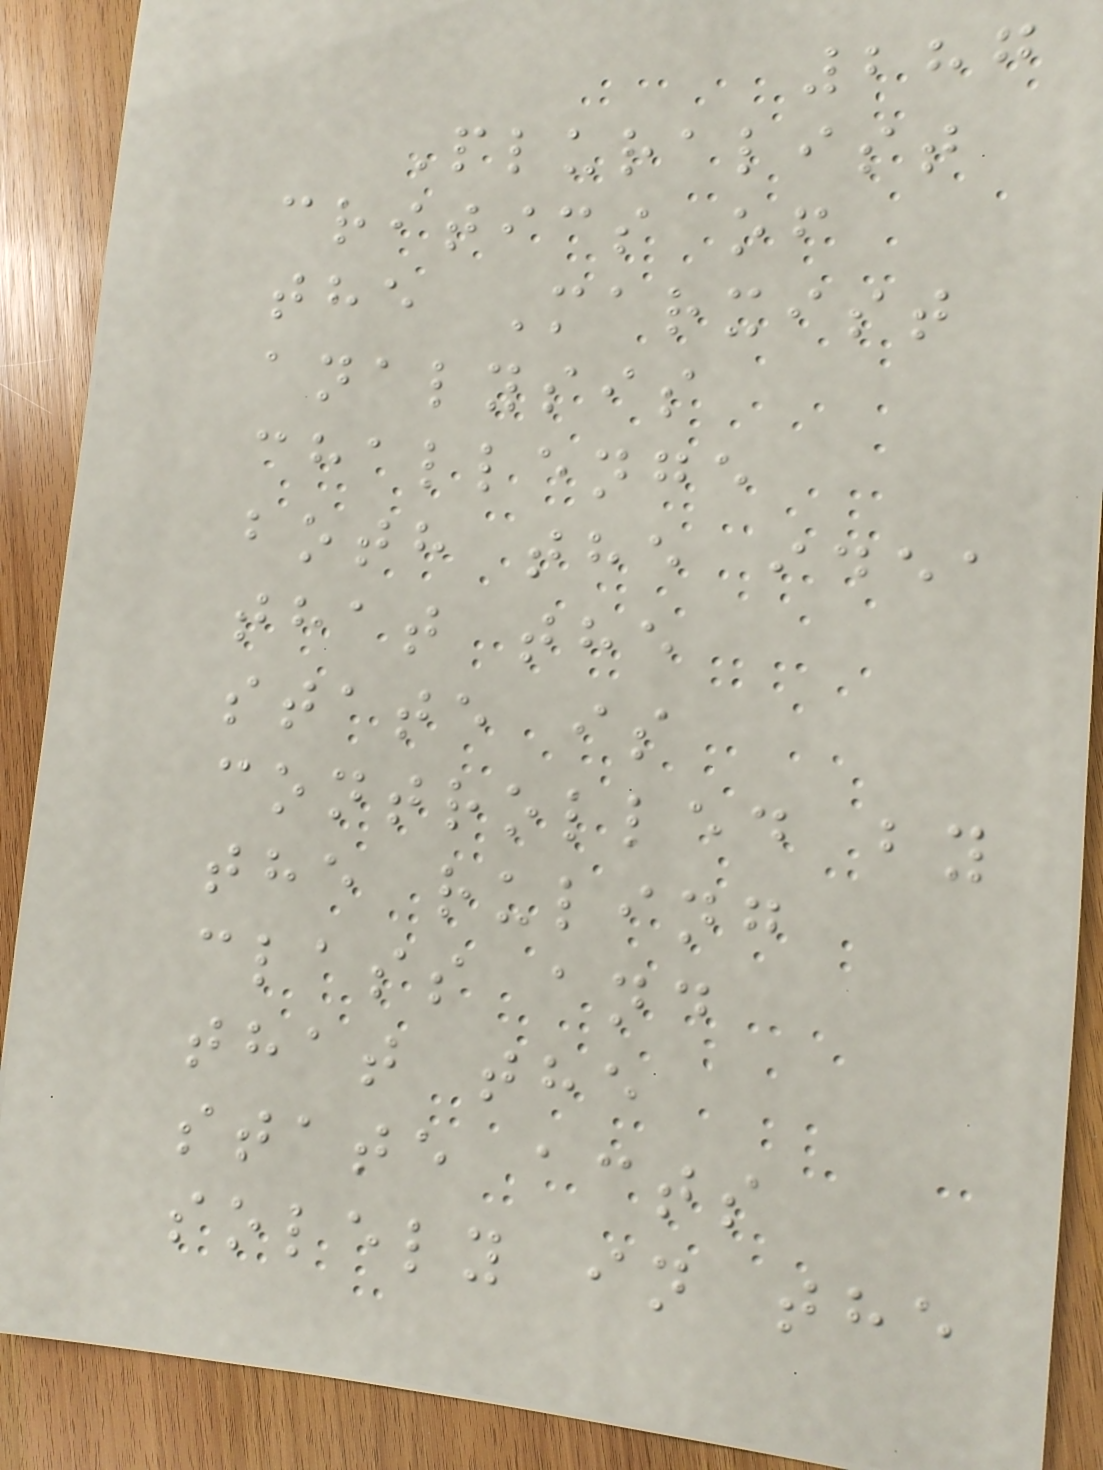287
Pluralist
critics of
the Marxist
analysis
challenge
both the idea
that the
state is
controlled by
the ruling
class and
that the
state acts
solely in the
